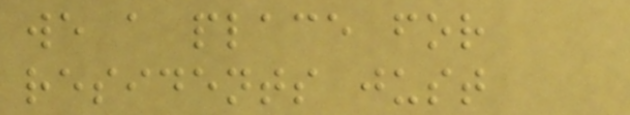we a place for
residents just
